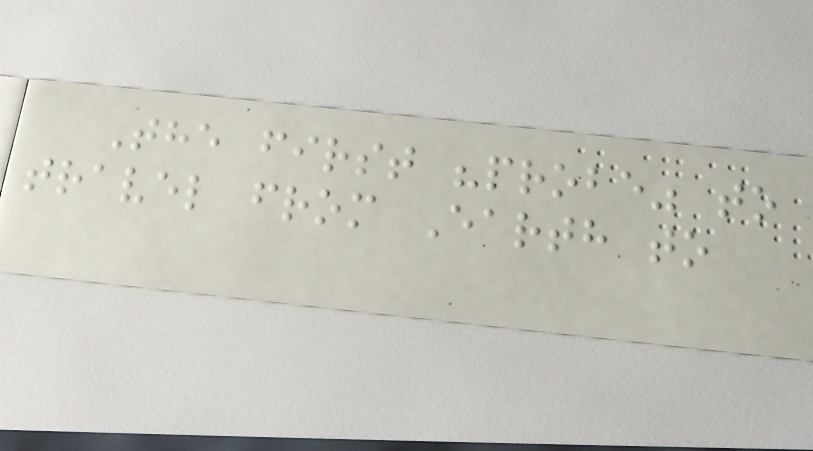The first "probe" to
travel from Earth to
